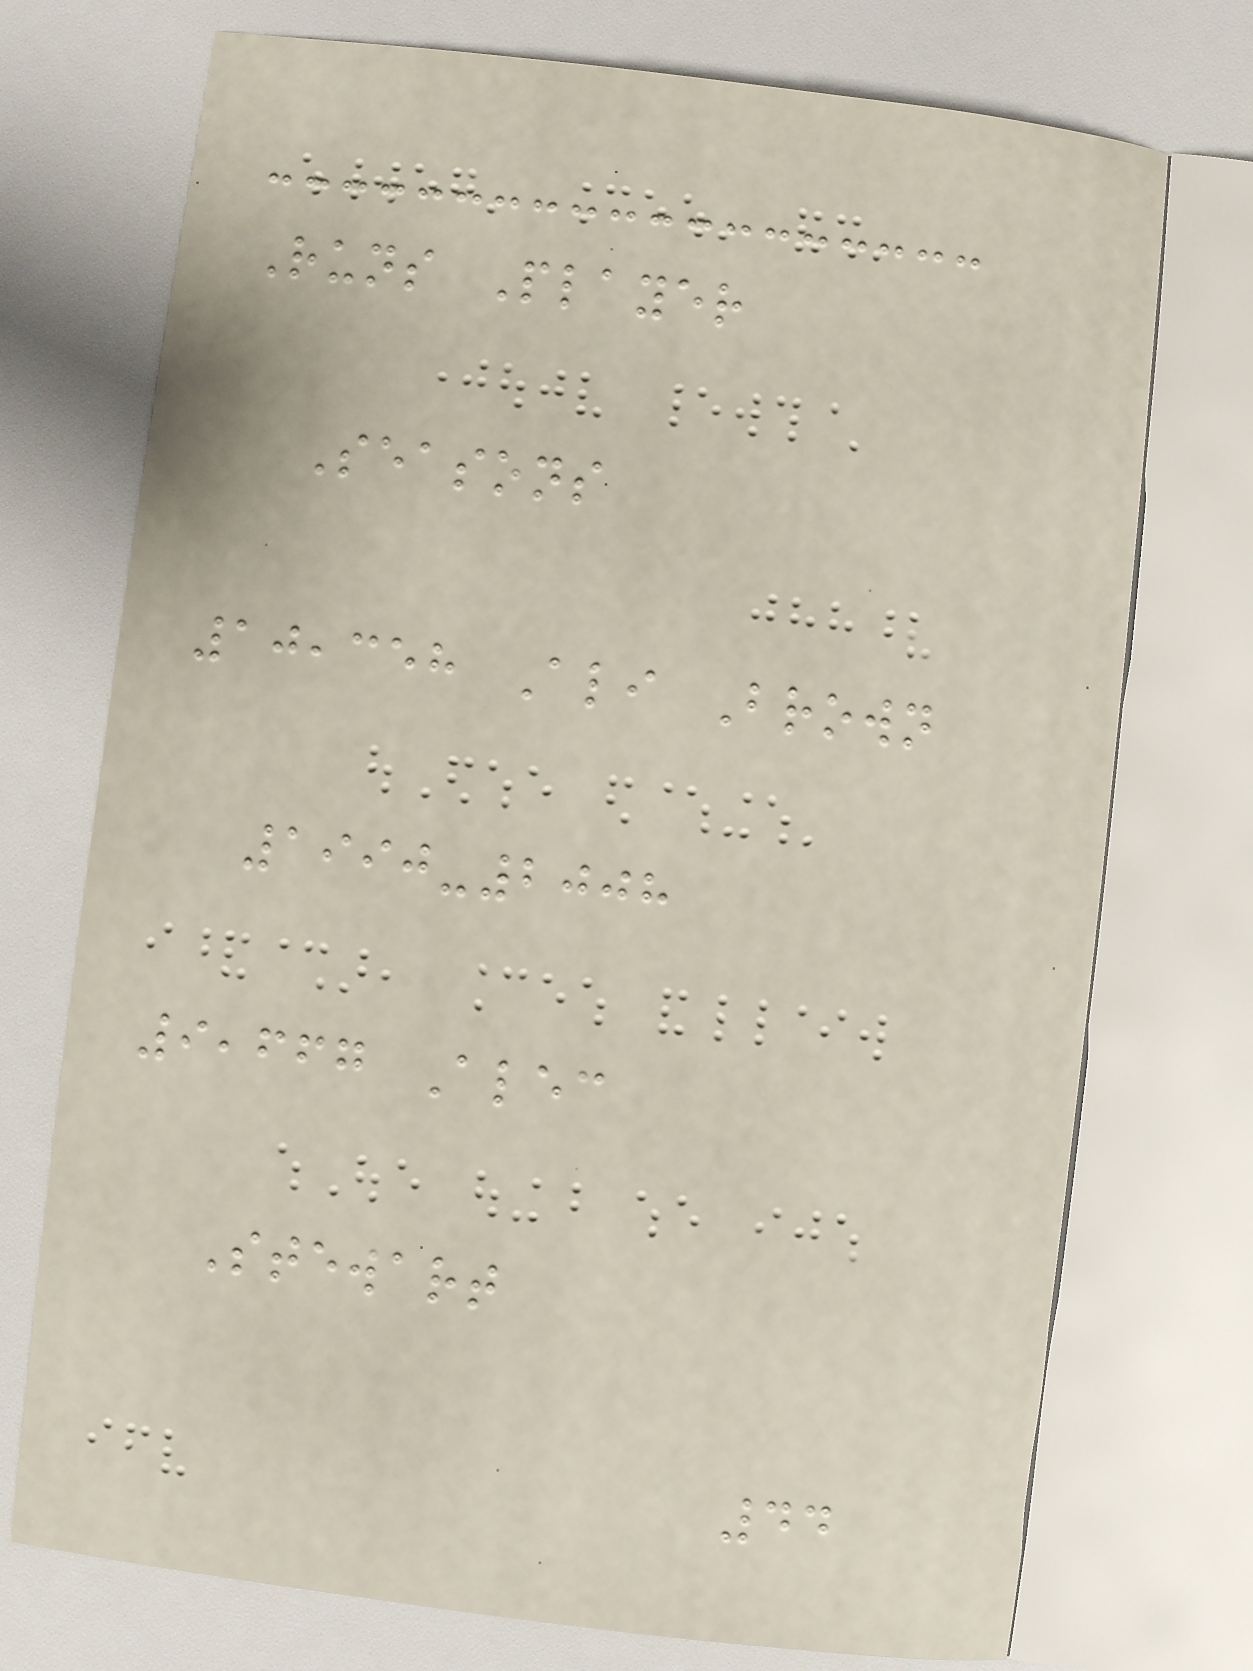Runs Player
Seasons
10,358 Ali Brown
1990-2008
9,667 Alec
Stewart
44
